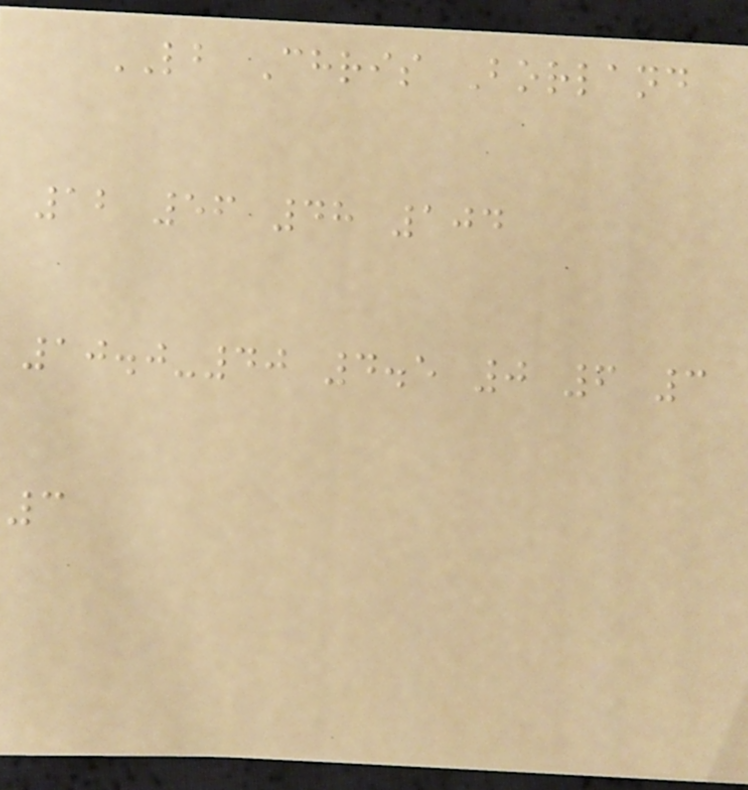LB Chris Borland
12 56 48 104
10.0-40 4.5 0 6 3
3
